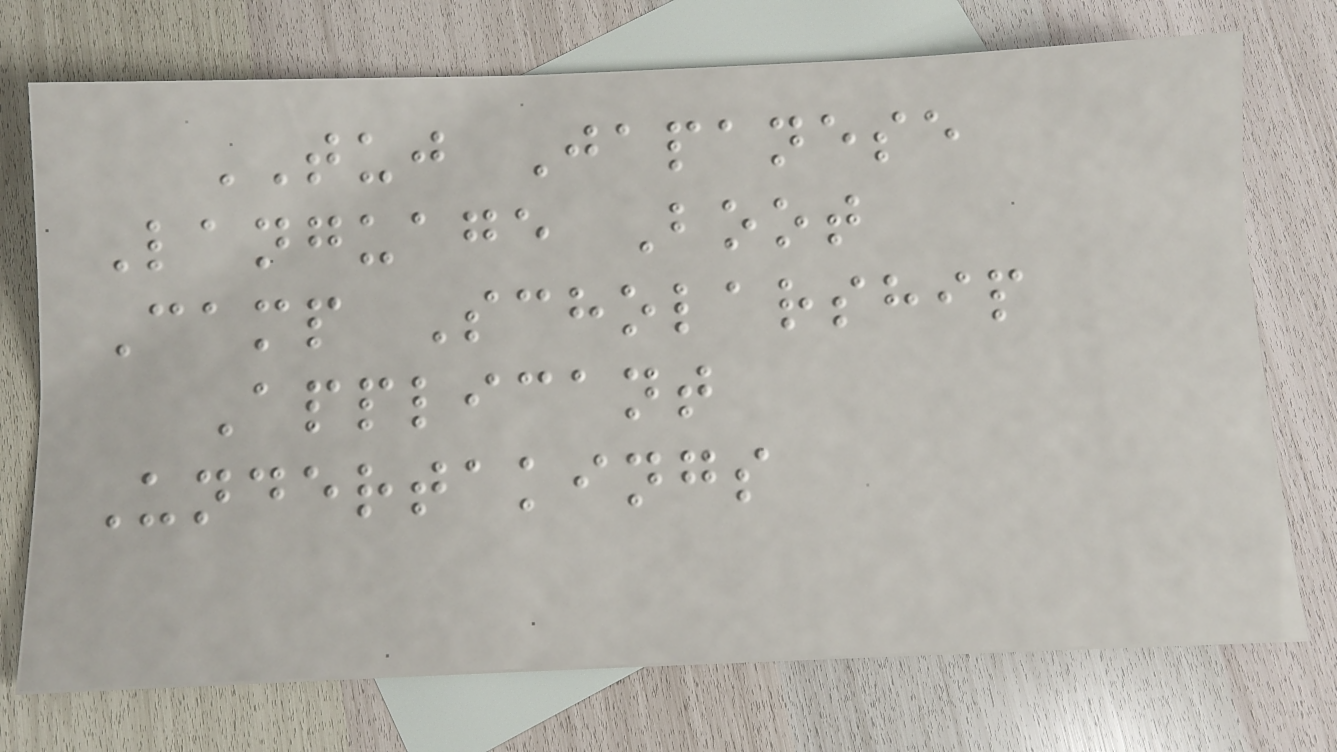TUJ Japanese
Language Boot
Camp Scholarship
Applicant
Undertakings
